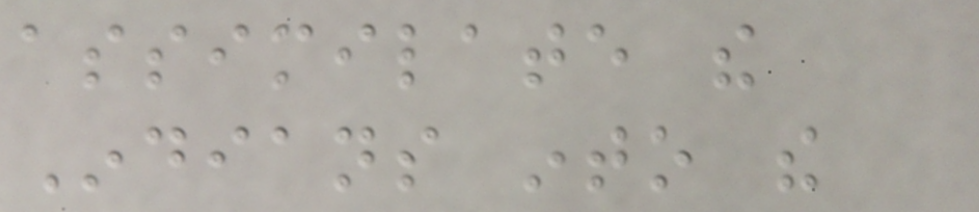assimilate the
Indians into the
